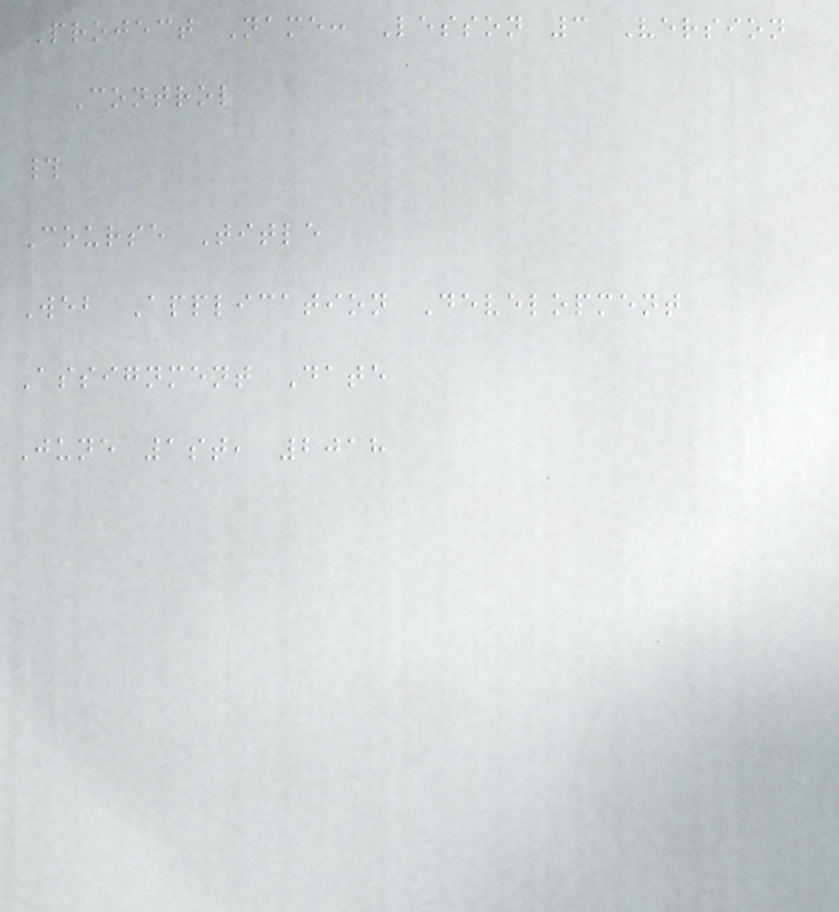Project Name: Lesson 3 Version
Control
#
Course Title
Web Application Development
Assignment Date
June 1st, 2018
